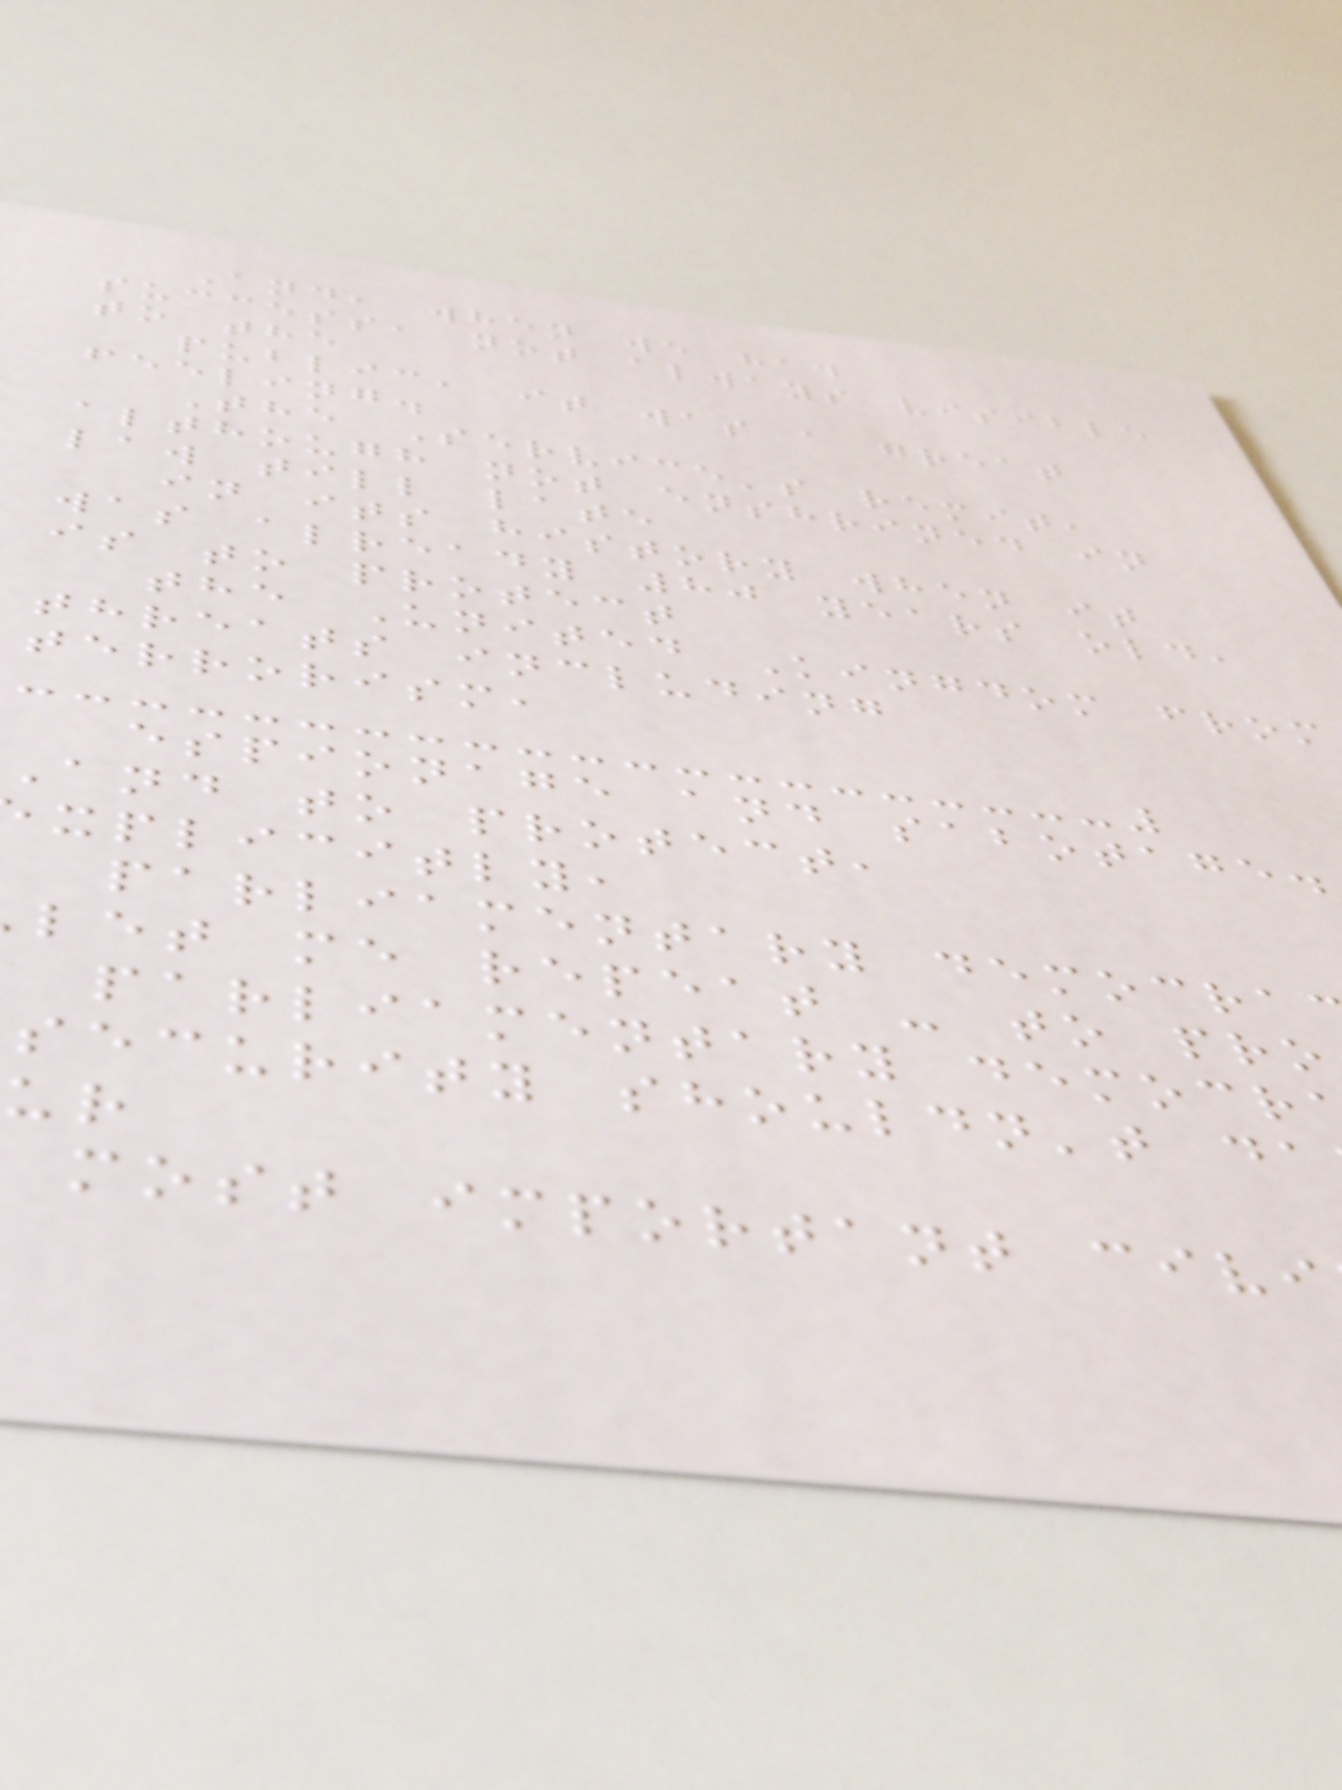And, when we had
success, not always visible
to the
public, it was a great
feeling.
The Service's remit,
although not enshrined in
law till late
in its history when it
was already 80 years old,
is to protect
the United Kingdom from
threats including
terrorism,
espionage and sabotage.
and to protect,
xplicitly,
parliamentary democra
let me repeat - to pro
parliamentary democr
security shouldn't da
most important civi
